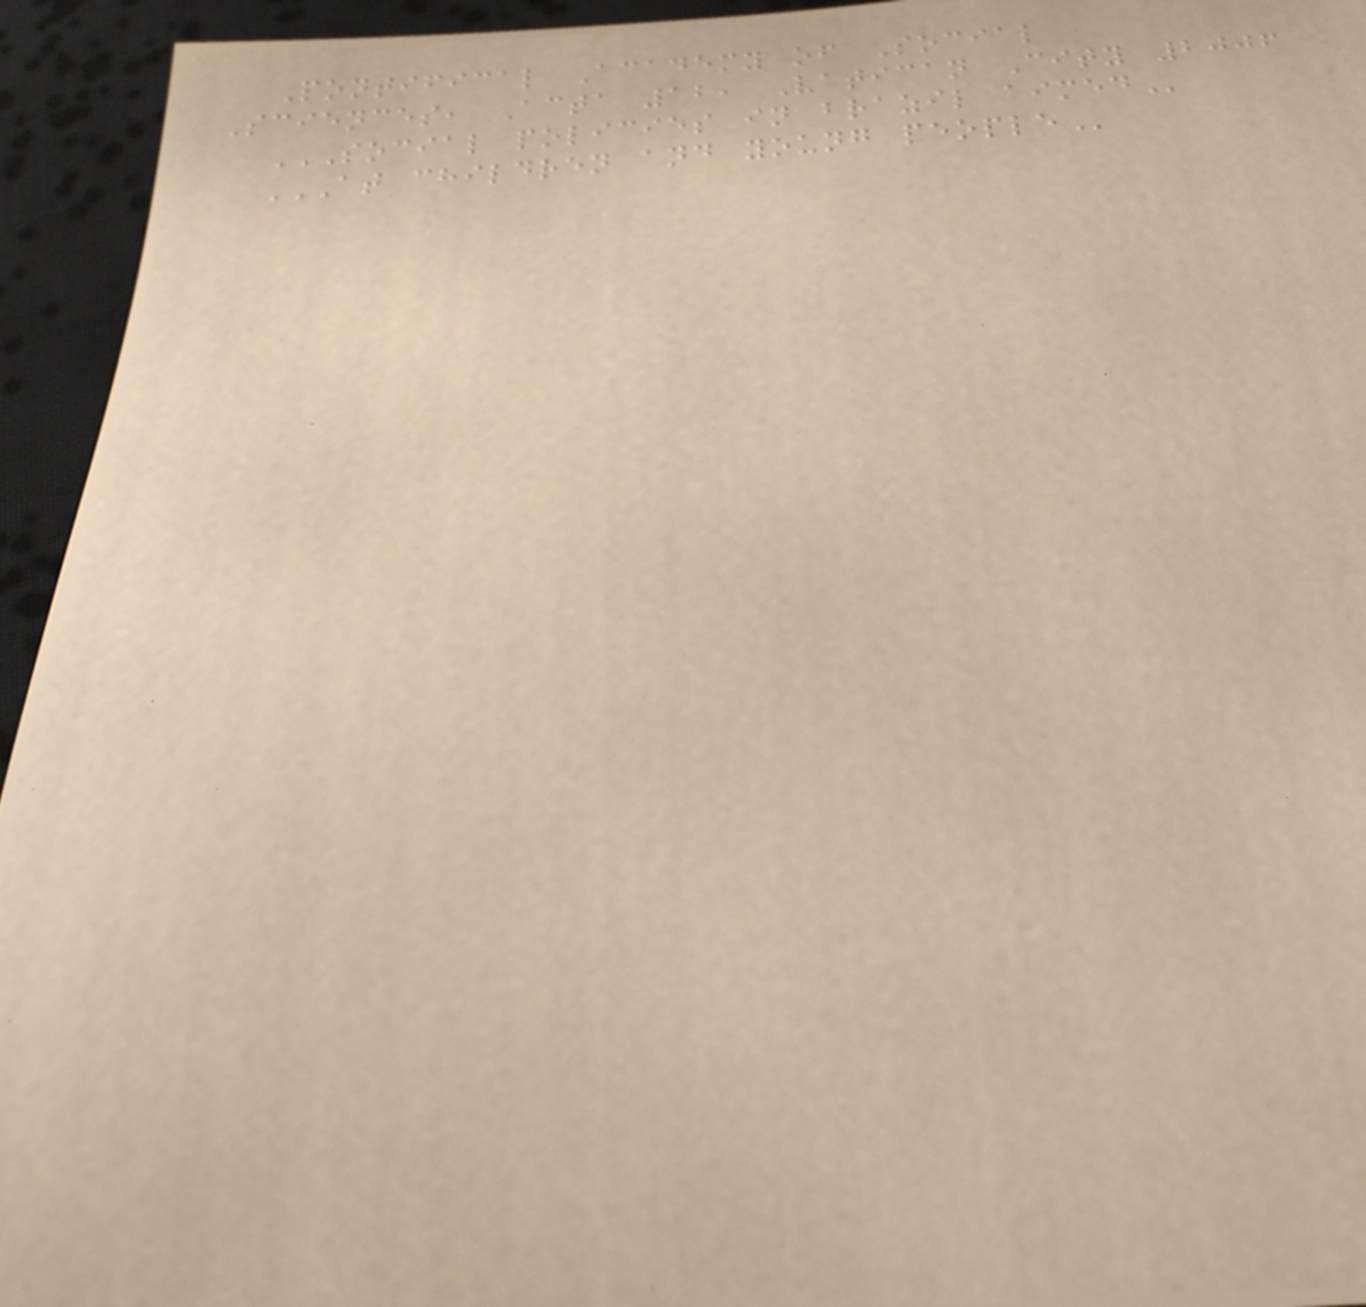Pontifical Academy of Social
Sciences, Acta 12, Vatican City 2006
SOCIAL POLICIES IN BRAZIL AIMED
AT CHILDREN AND YOUNG PEOPLE
